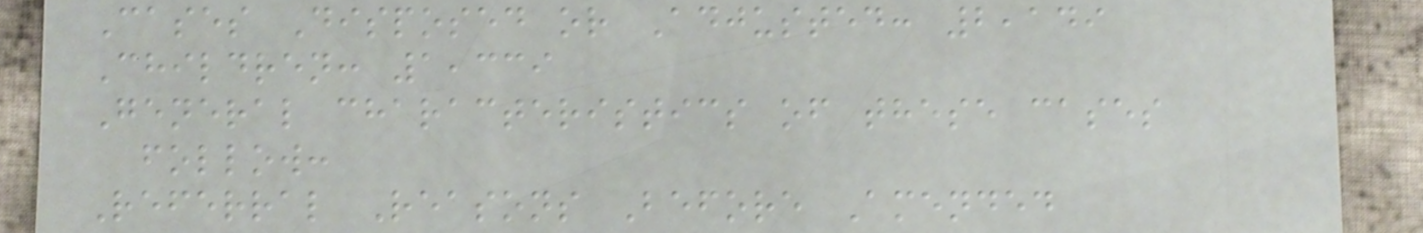Cases Disposed or Adjusted: 2,149
Children: 1,339
General characteristics of these cases
follow:
Referral Reasons Before Amended
